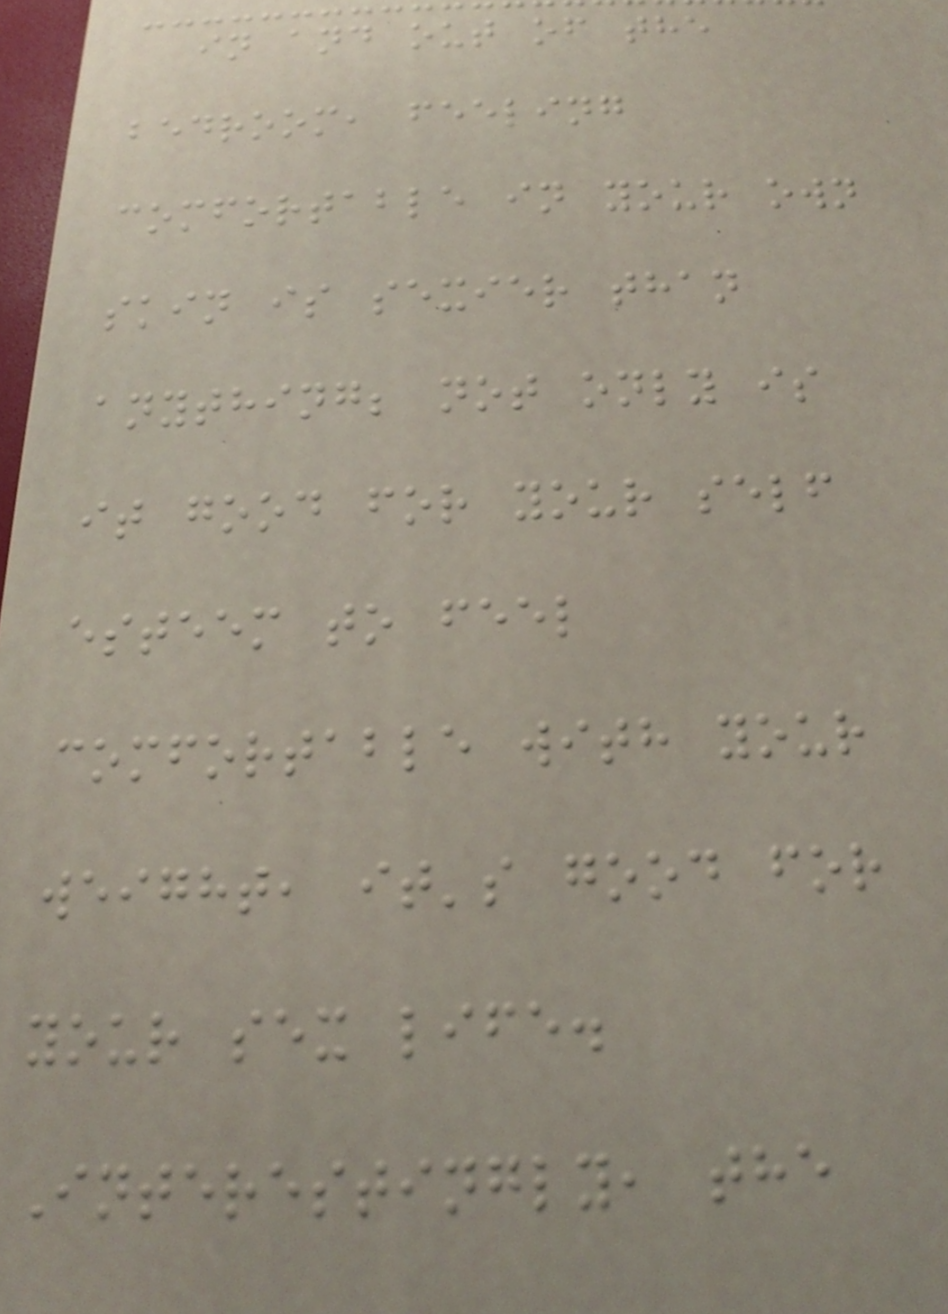in and out of the
bedroom, feeling
comfortable in your own
skin is sexier than
anything; not only is
it good for your self
esteem to feel
comfortable with your
weight, it's good for
your sex life.
Interestingly, the
